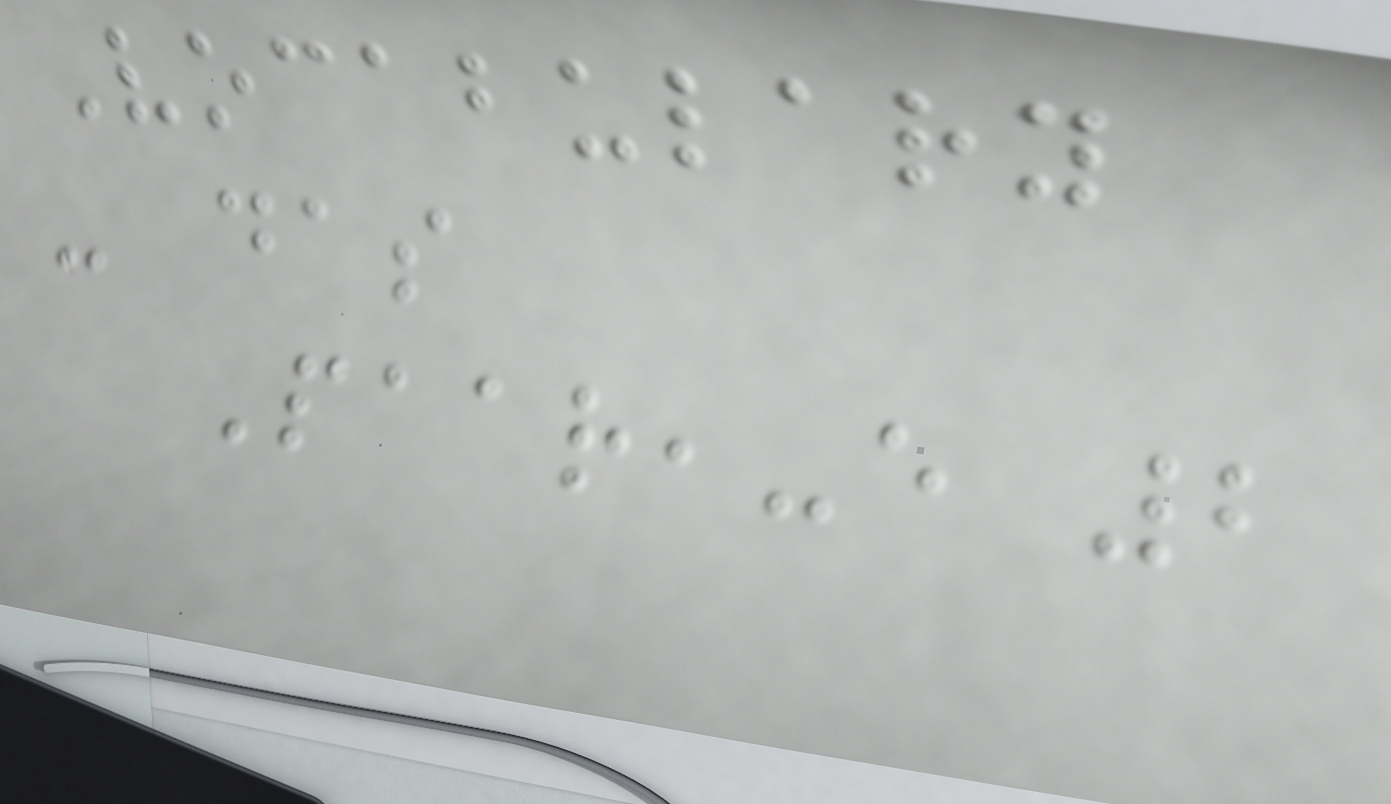Vocabulary
- das
Paar,-e 2
